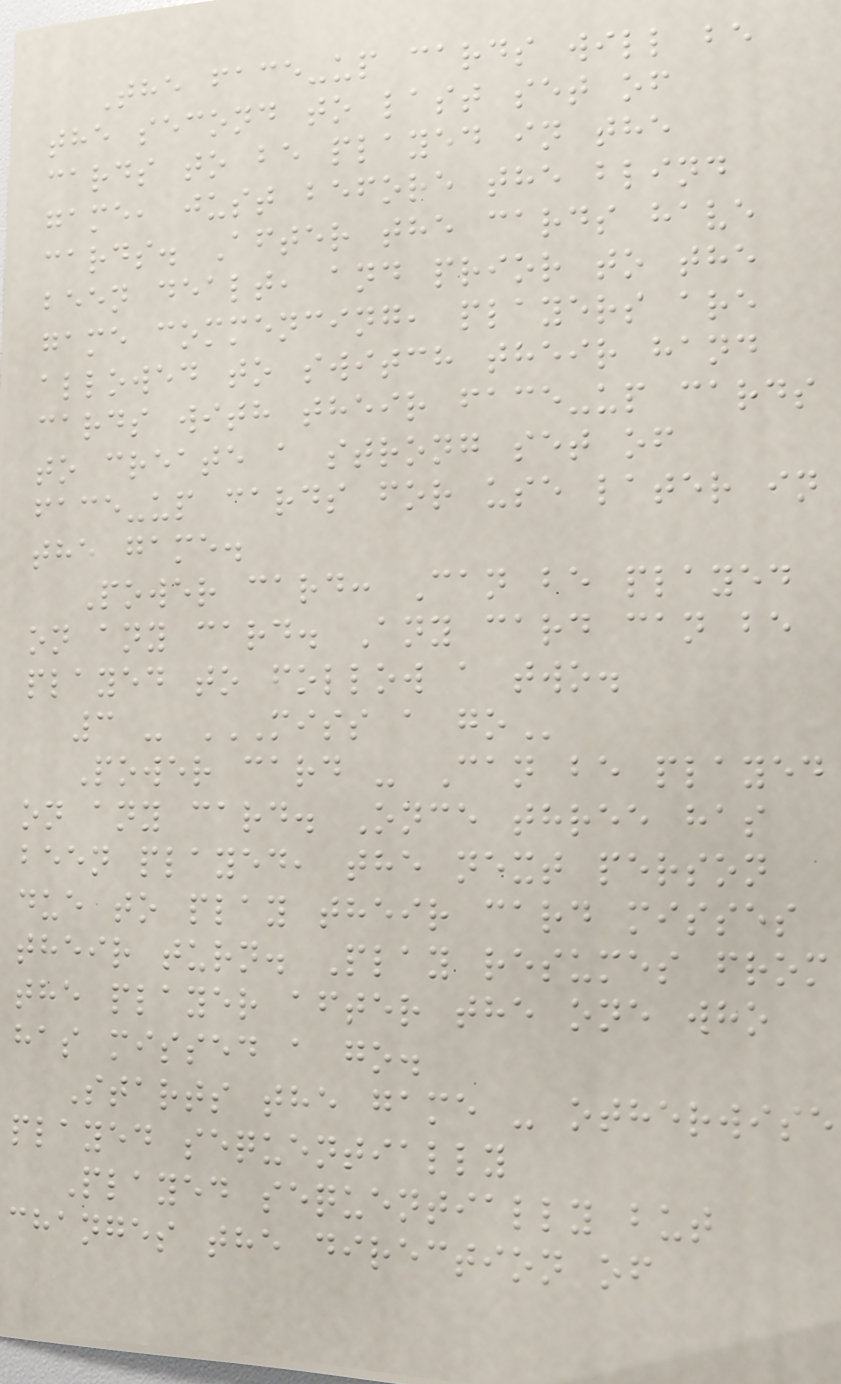The face-up cards will be
the second to last set of
cards to be played in the
game, just before the blind
cards. After the cards have
been dealt, and prior to the
game commencing, players are
allowed to switch their hand
cards with their face-up cards
to create a strong set of
face-up cards for use later in
the game.
Power card: Can be played
on any card. Any card can be
played to follow a two.
3 - MISS A GO
Power card - Can be played
on any card. Once three has
been played, the next person
due to play their card misses
their turn. Play resumes from
the player after the one who
has missed a go.
Starts the game - otherwise
played sequentially
Played sequentially but
changes the direction of
